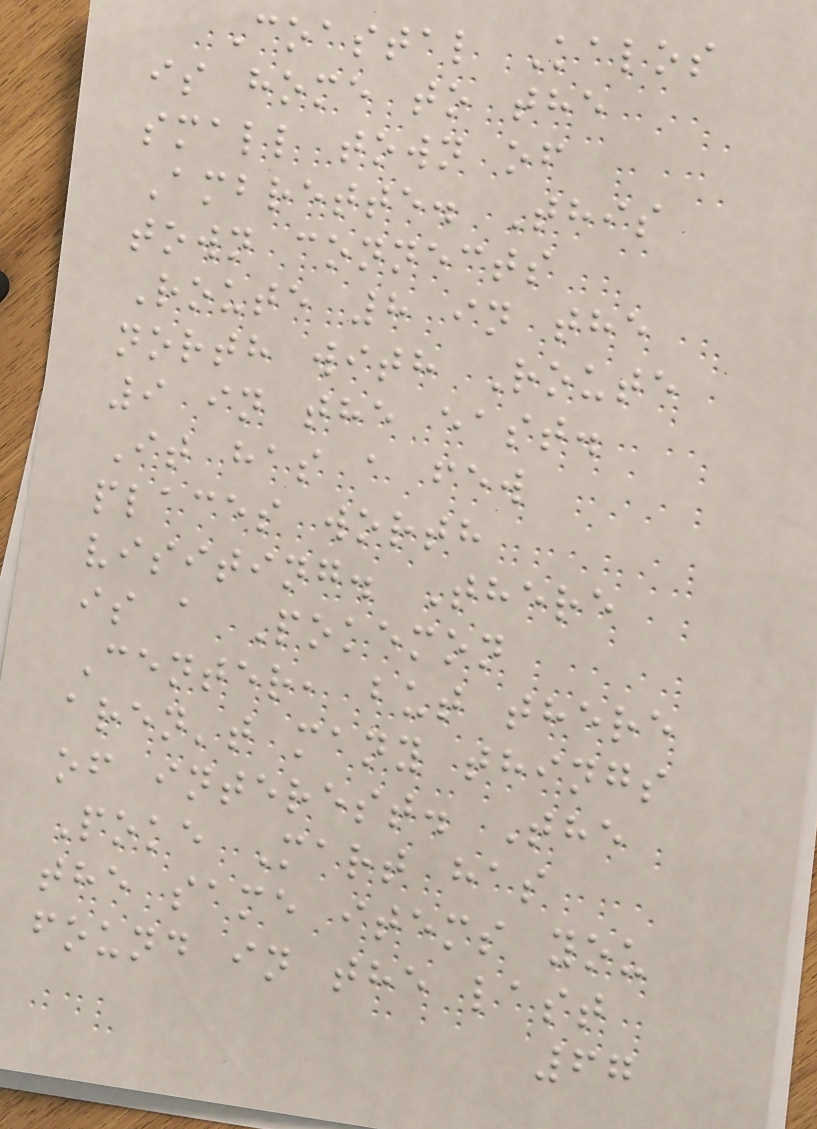Coastal Kalos
is home to the
small town of
Ambrette. This
town connects
Route 8 in the
north with Route
9 in the east.
It has a few
places worth
visiting. There
is a Pokemon
Center, but there
aren't many things
of interest. The
Poke Mart has
the same items you
found in the last
67
